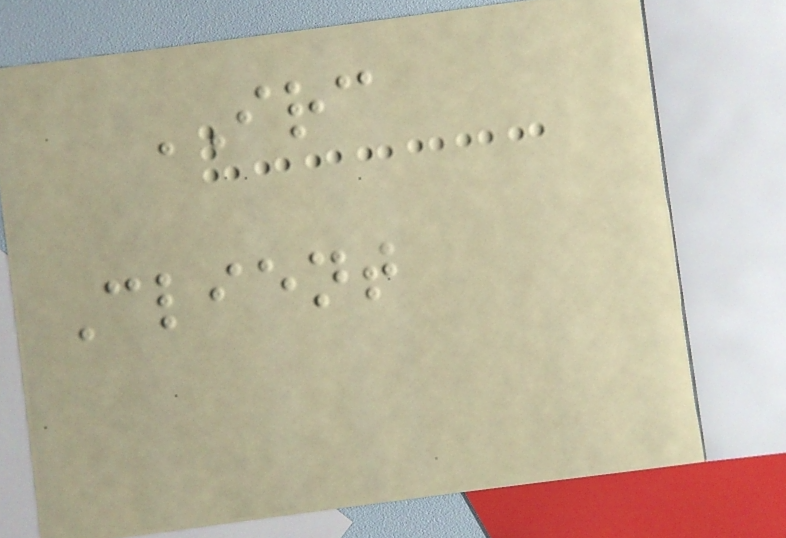IRC
Client
